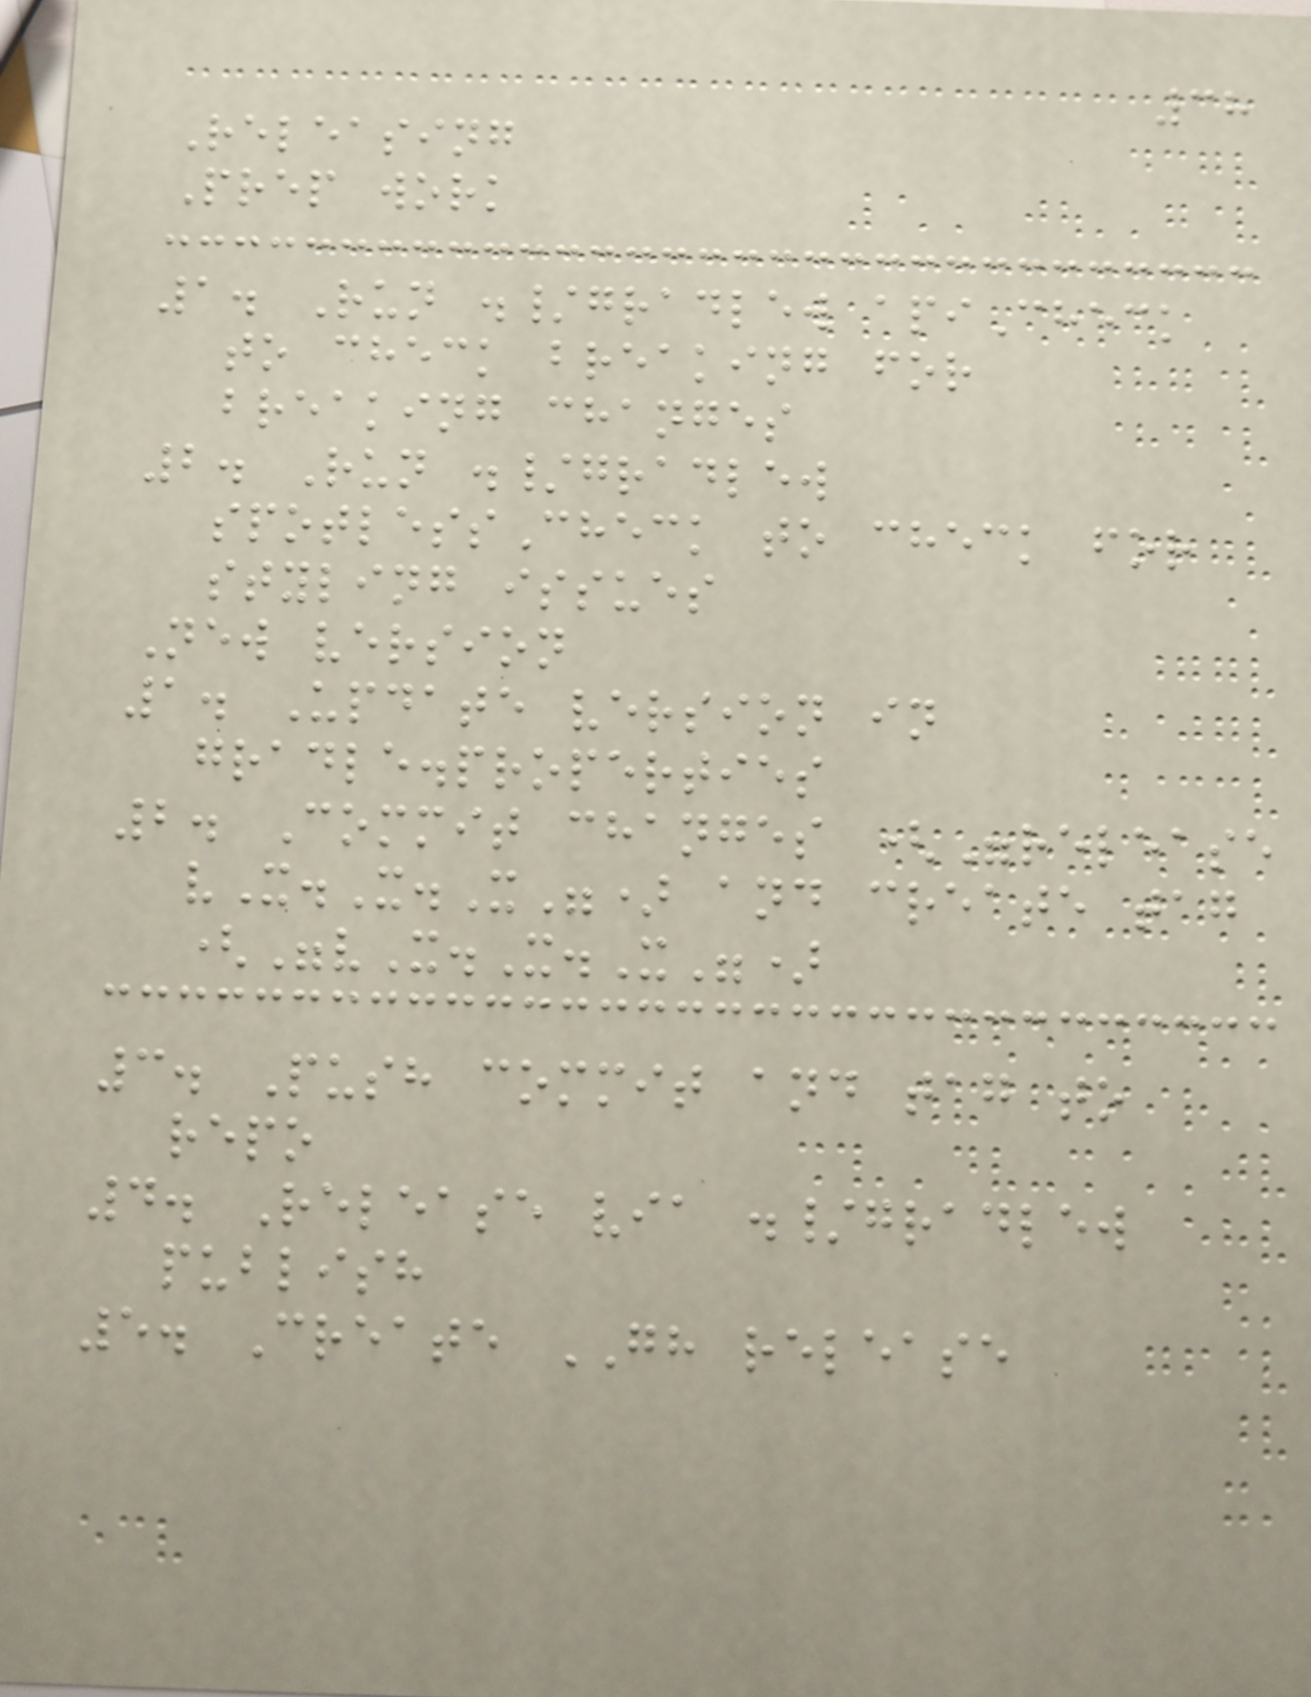38
Releasing
Prep work
1. Run ./gradlew apiCheck
to check breaking for
breaking changes
2. Run ./gradlew
spotlessCheck to check for
styling issues
New version
1. Update version in
gradle.properties
2. Commit changes ("release
vX.X.X") and create tag
("vX.X.X")
3. Push commit and tag to
repo
4. Release via ./gradlew
publish
5. Create GH release
